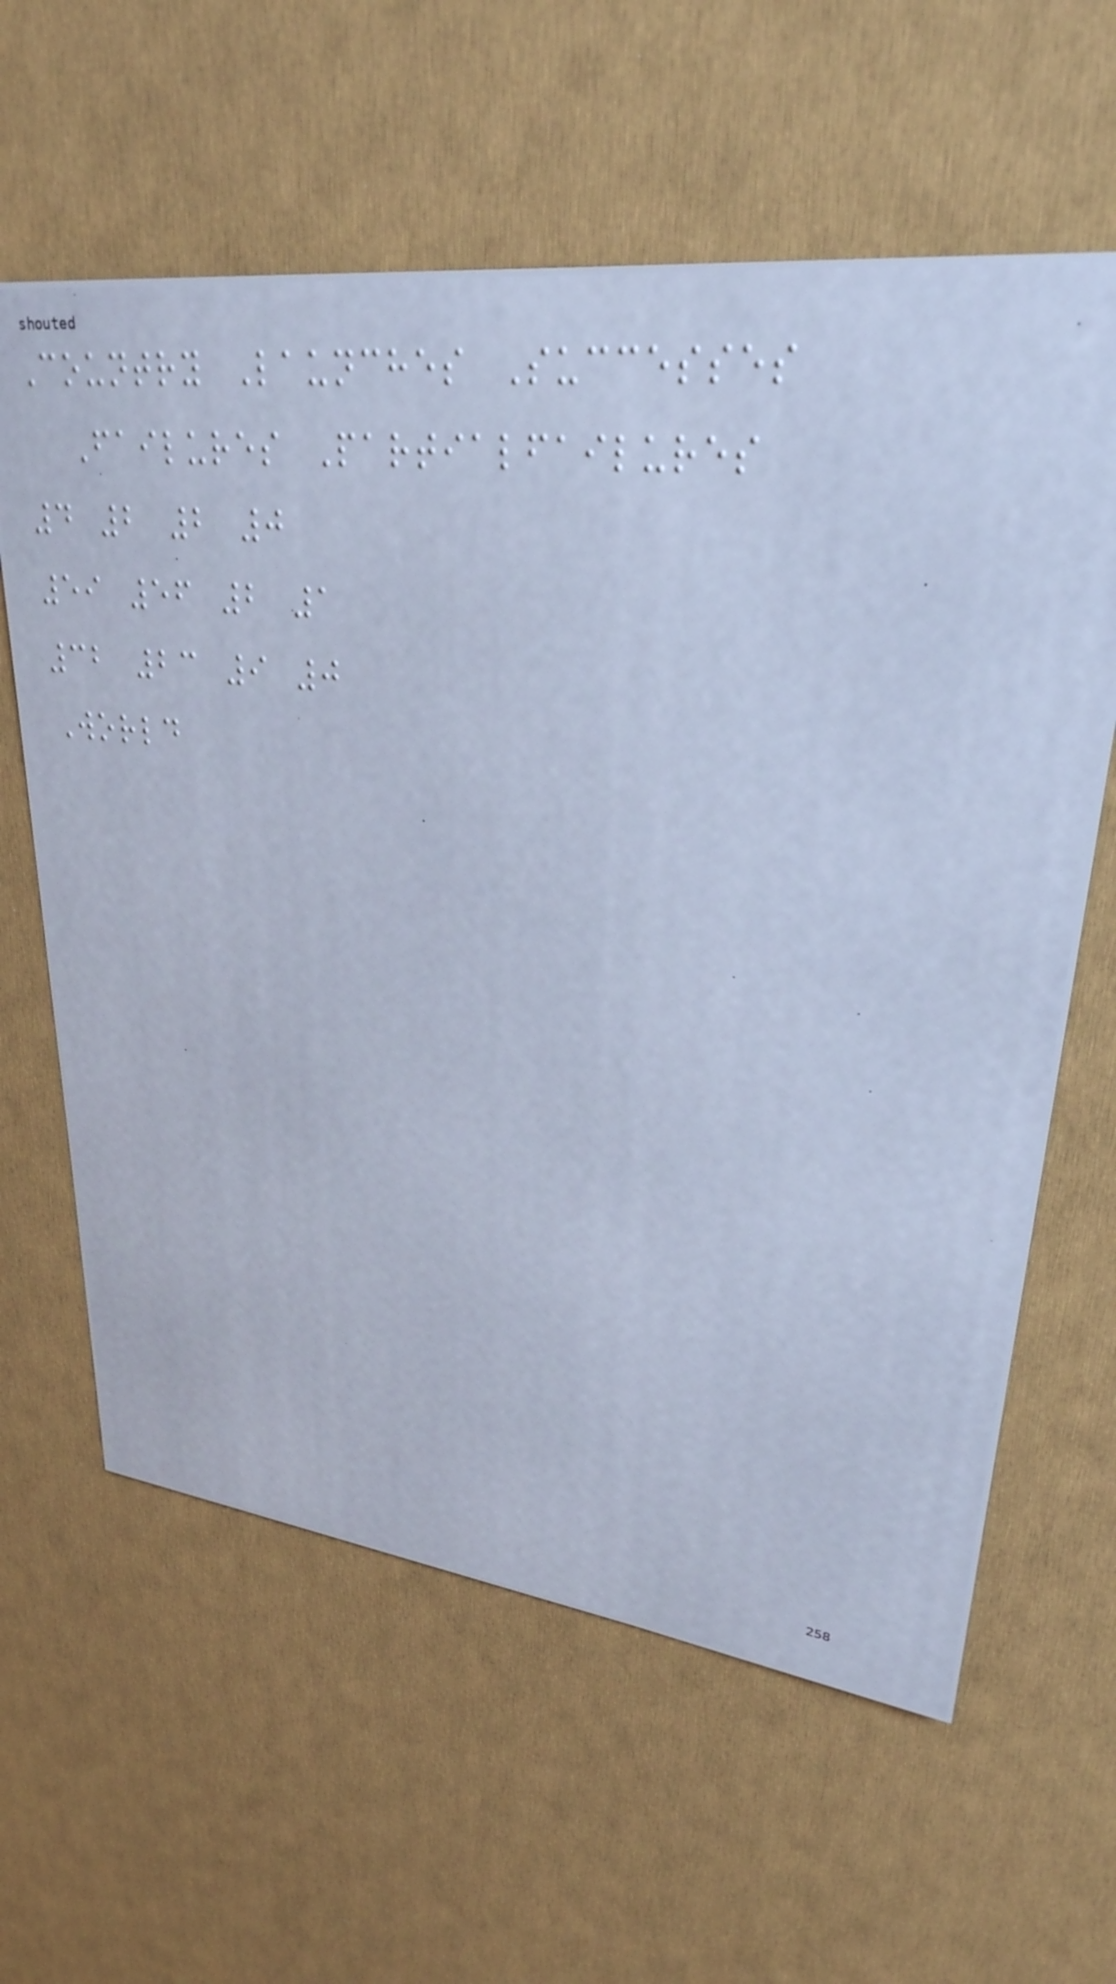Country Launches Successes
Failures Partialfailures
4 2 2 0
59 56 2 1
32 23 9 0
World
